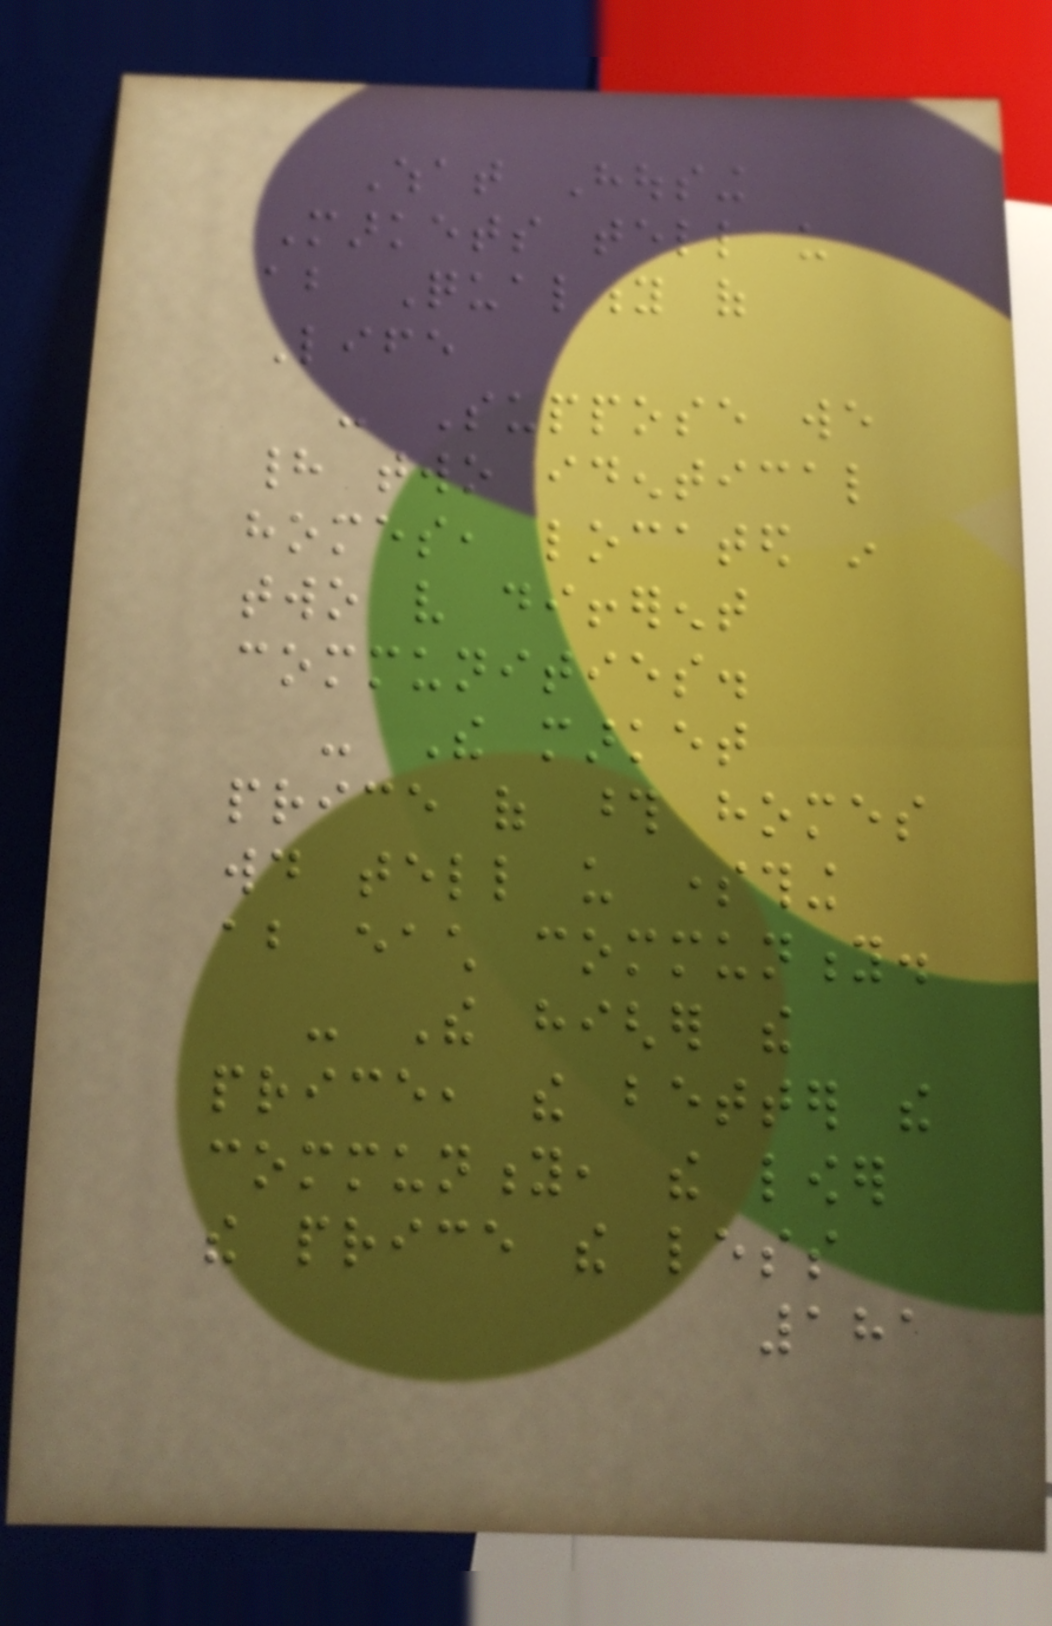What Housing
Markets tell us
about Quality of
Life
- Suppose we
had two identical
homes, located in
two very different
communities.
- The market
price of those homes
would tell us something
about each community.
- The higher the
price, the better the
community, the lower
the price the less
181
